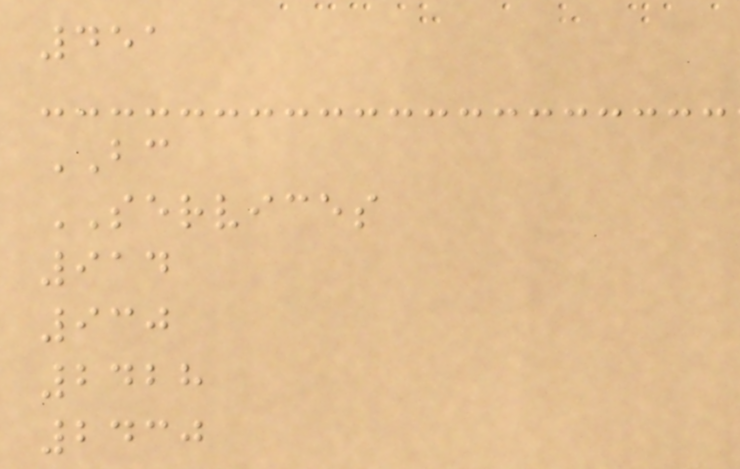451
BC
SERVICES
914
930
2428
2430
